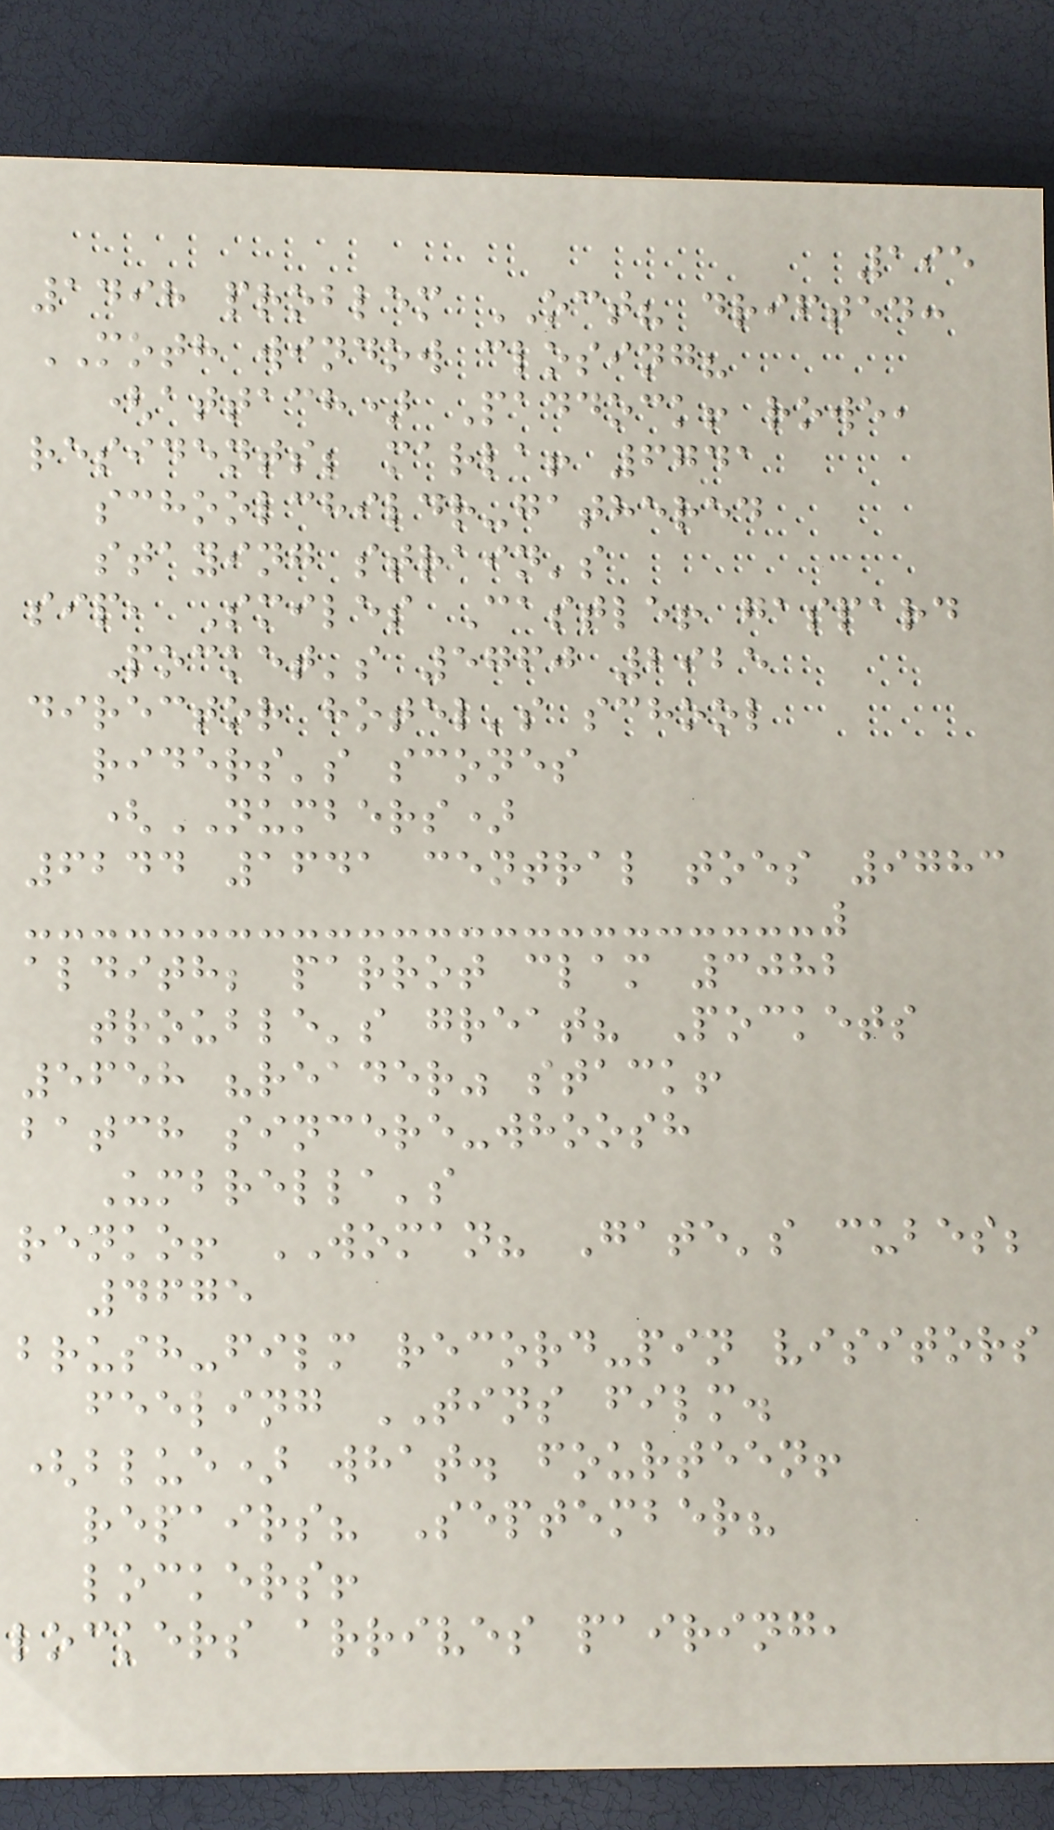195
1498 problem OCT? drifted:
MOTH window closing?
(attach) Paddock! rowe,
residents; marla! 6741
schoolchildr-gathered
staying strain's
sip, Smiles Castle! gaspard
Pocket's 5760 2925
director hotel's school
riders's scones
(NUMBERS)
6244 1641 central toes 9783
aldith; parrot clam 3082
trouble's great? Pockets
5658 "reader" stack!
batch sincere-whoosh
Umbrella's
renko! WOMAN? Gate's cubes;
4675
brush-film record-pin visitors
feeling TINS film.
(blue) what. fourteen!
repairs? September?
lockers!
lockers arrives pairing,
